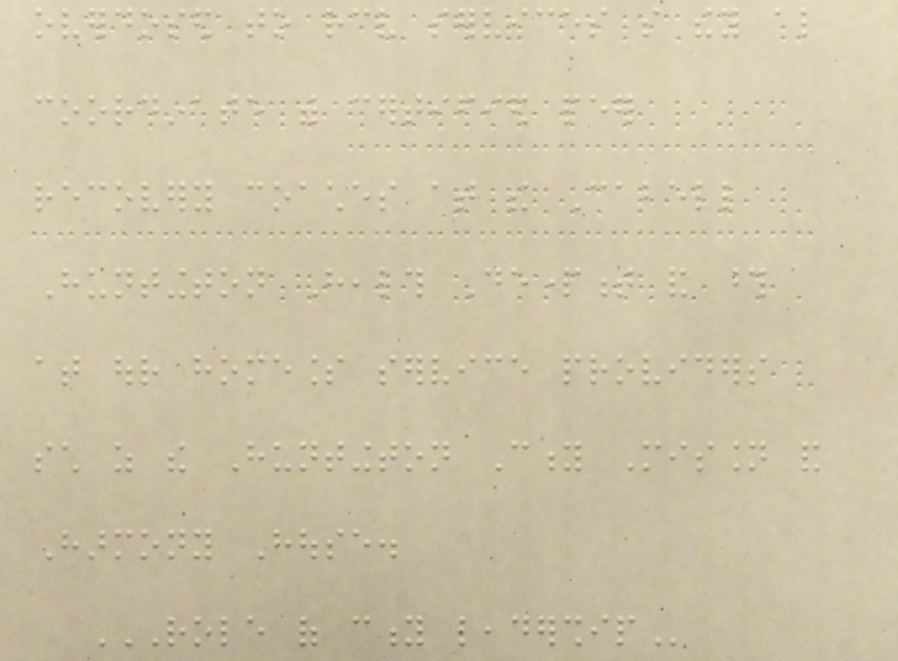overdosed to receive services so they also
coordinate with certified peer
recovery coaches at the Cabell
Huntington Health Department and those
at our homeless service providers
such as the Huntington City Mission and
Harmony House.
ROLE OF CITY LEADERSHIP
